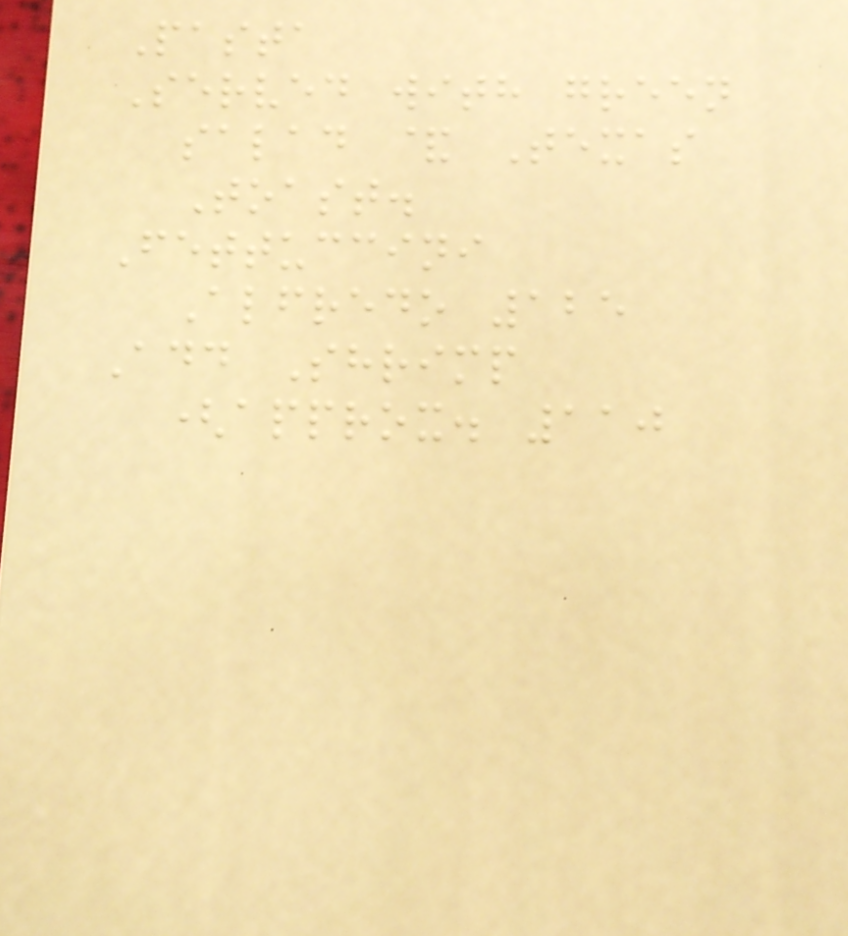Pasta
Served with green
salad & Texas
Toast.
Fettuccini
Alfredo 125
Add Shrimp
(approx. 110
